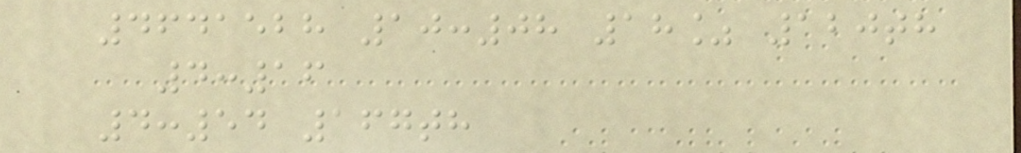4641528 10:08 18% 120th
4:16
4:54 167th
